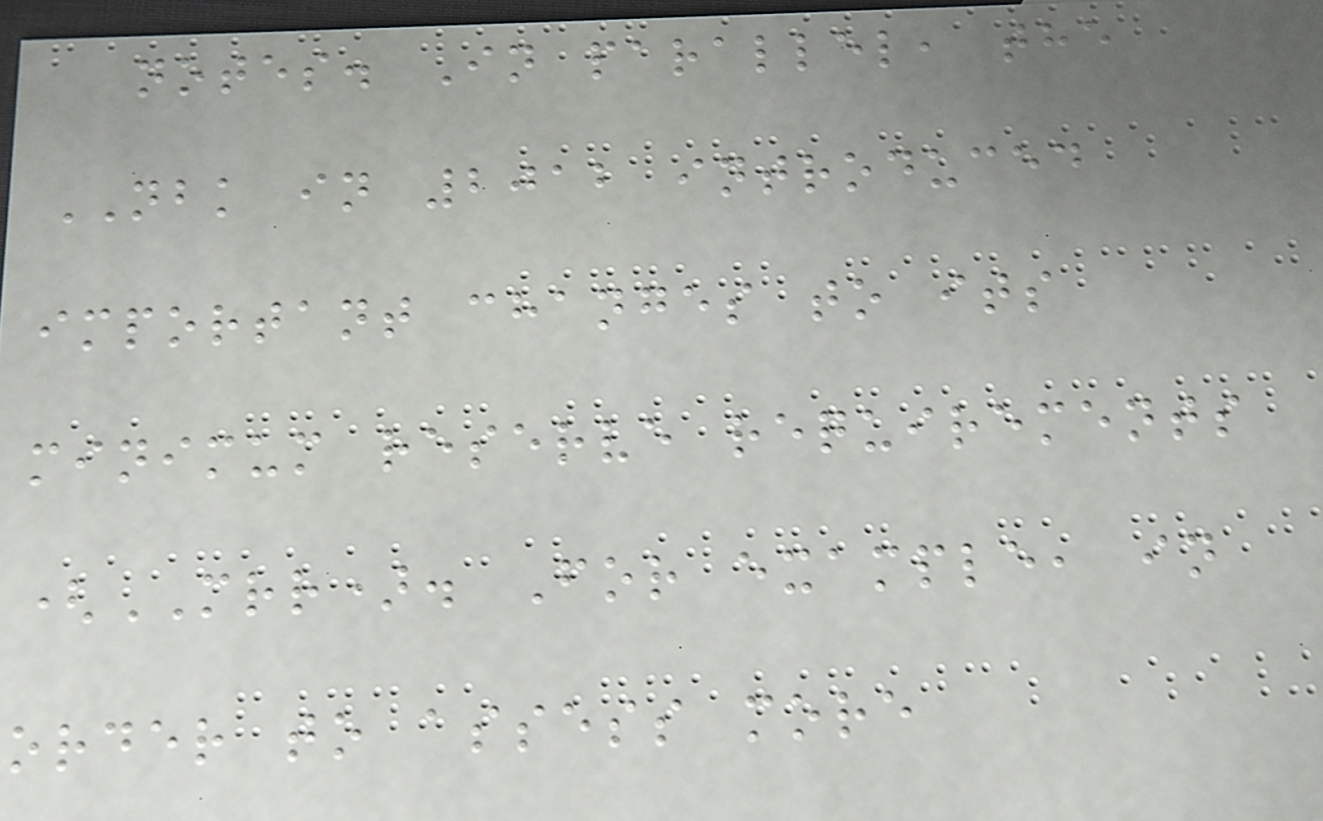notes. In parallel, the
NBK in 2012 introduced
important changes to its
minimum reserve requirements
(MRR). For example, in
order to assess more
